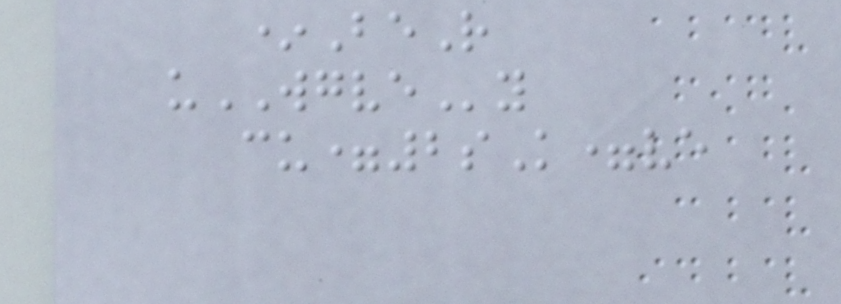*BeR
uWGVEy
cu=2sK=ve
